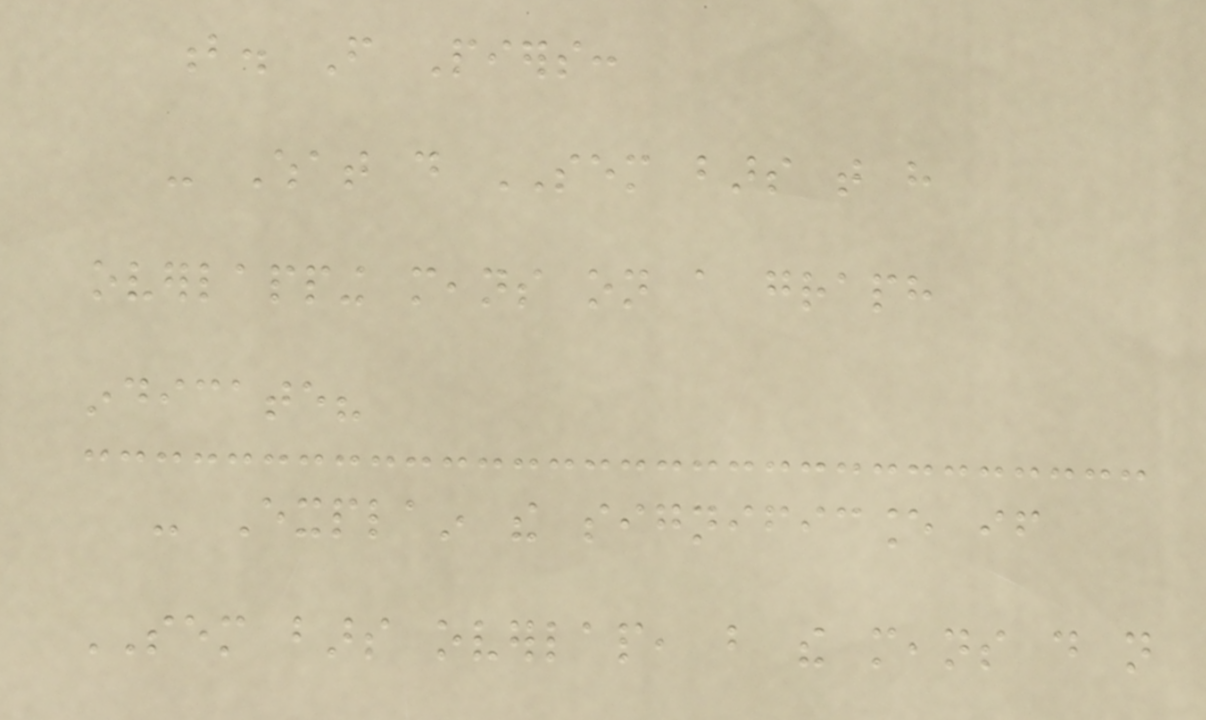b. From Piers:
- What do SEM bars that have
overlapping means on a graph
indicate?
- Explain the significance if
SEM bars overlap, but the means do not
